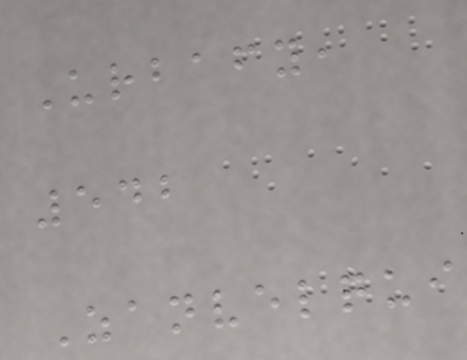Urbafy,
542
Zanvelqui
